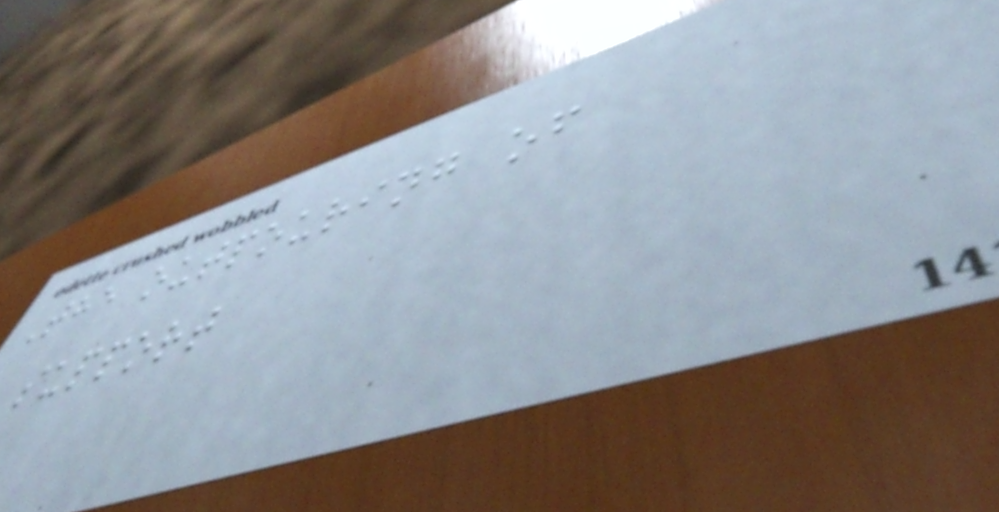The outpouring of
support
